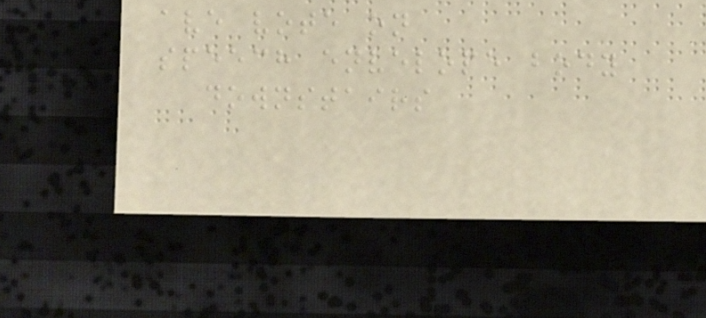ave vote on
speech envelope body
downstairs
